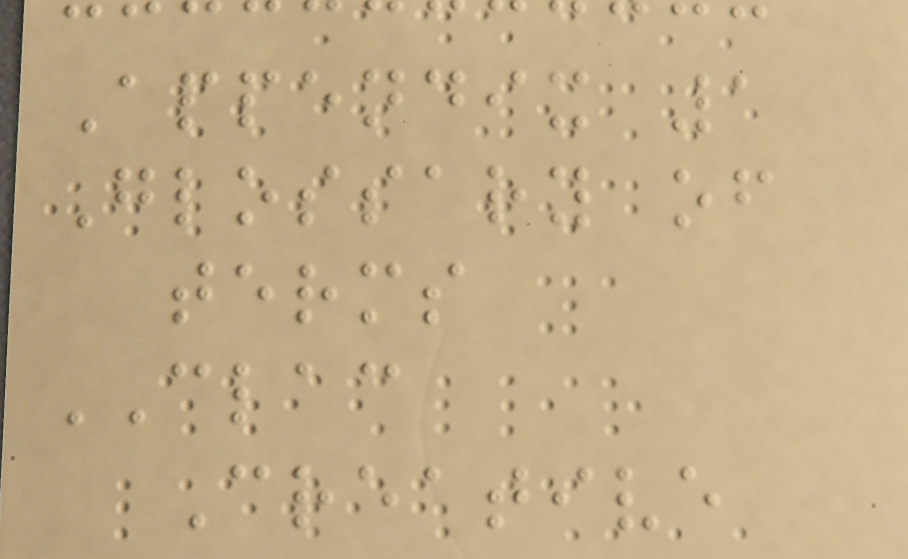Appendix 1
Glossary of
terms
CLAC
Creative
